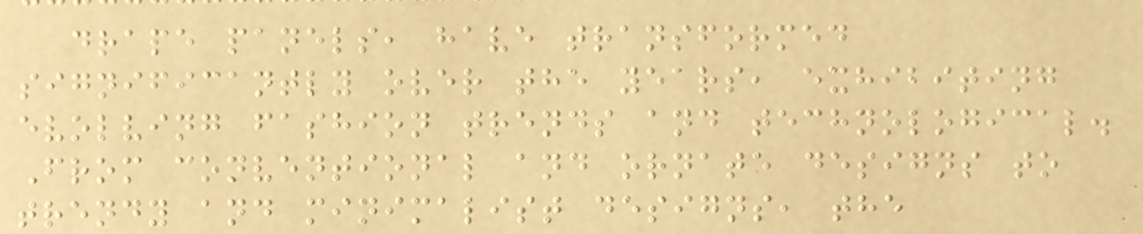drape panels, have transformed
significantly over the years, exhibiting
evolving fashion trends and technological.
From conventional and ornate designs to
trendy and minimalist designs, the
